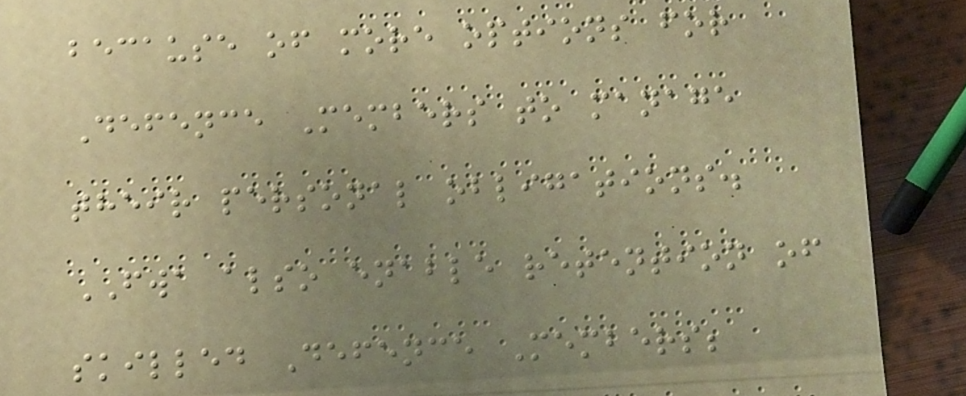because of more options for
Defence Members to manage
their personal obligations.
FWA also enable retention of
skilled Defence Members;
